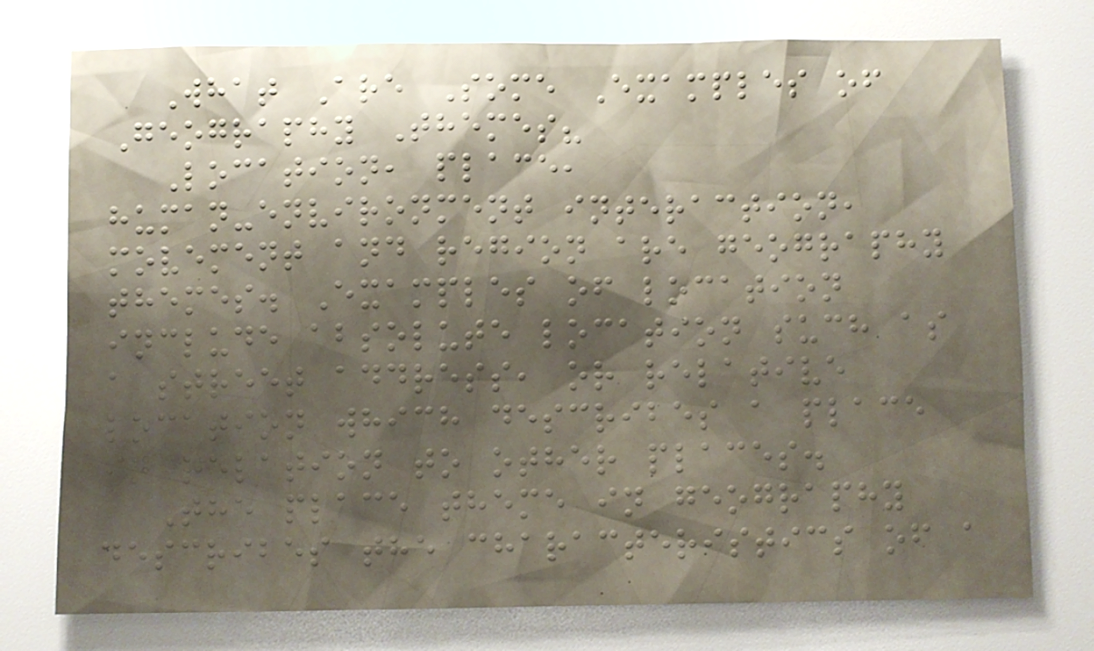What Are Some Examples of
Geography Themes?
Location, place,
human-environment interaction,
movement and region are geography
themes. Examples of location
include absolute location such as
a street address, or relative
location which describes a place
in relation to other places.
The place theme in geography
describes the characteristics of a
